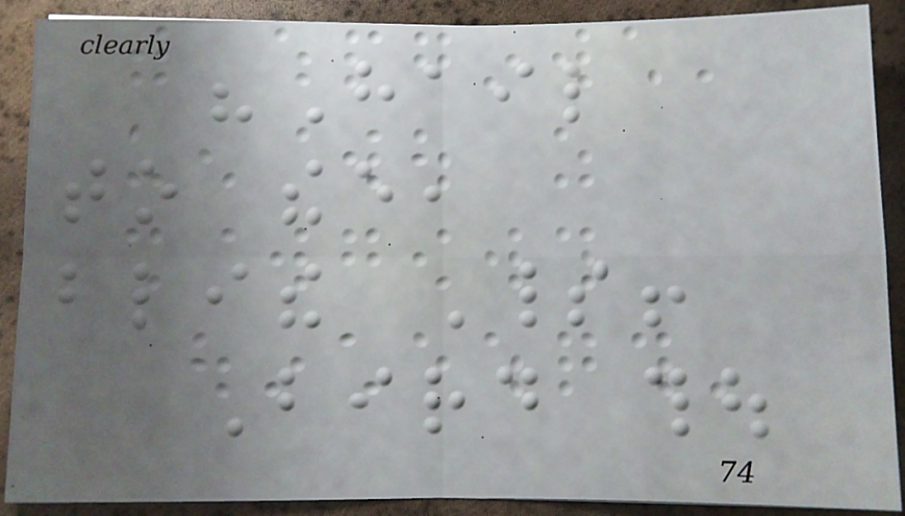"Hail
to thee,
blithe Spirit!
Bird thou
